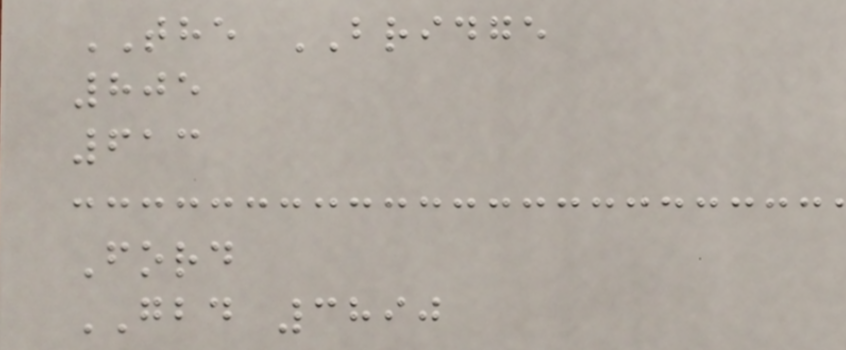THE BRIDGE
805
613
Ford
GBD 3890
